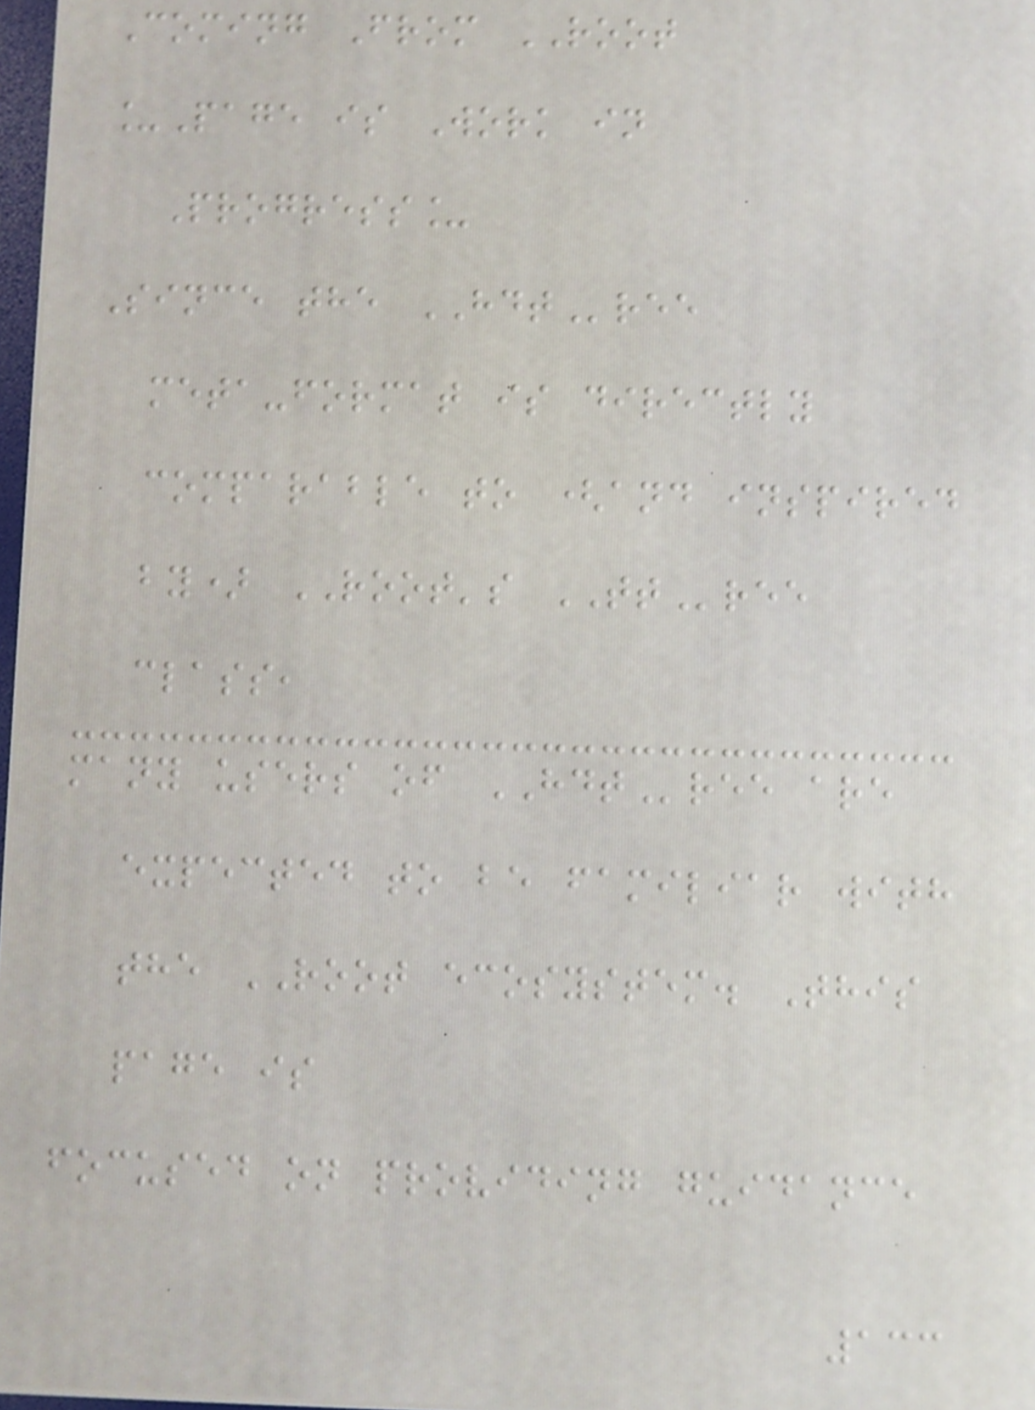Coming From ROOT
_Page is Work in
Progress_
Since the HDTree
meta-format is directly
comparable to (and inspired
by) ROOT's TTree
class,
many users of HDTree are
expected to be familiar with
the ROOT ecosystem. This
page is
focused on providing guidance
133
